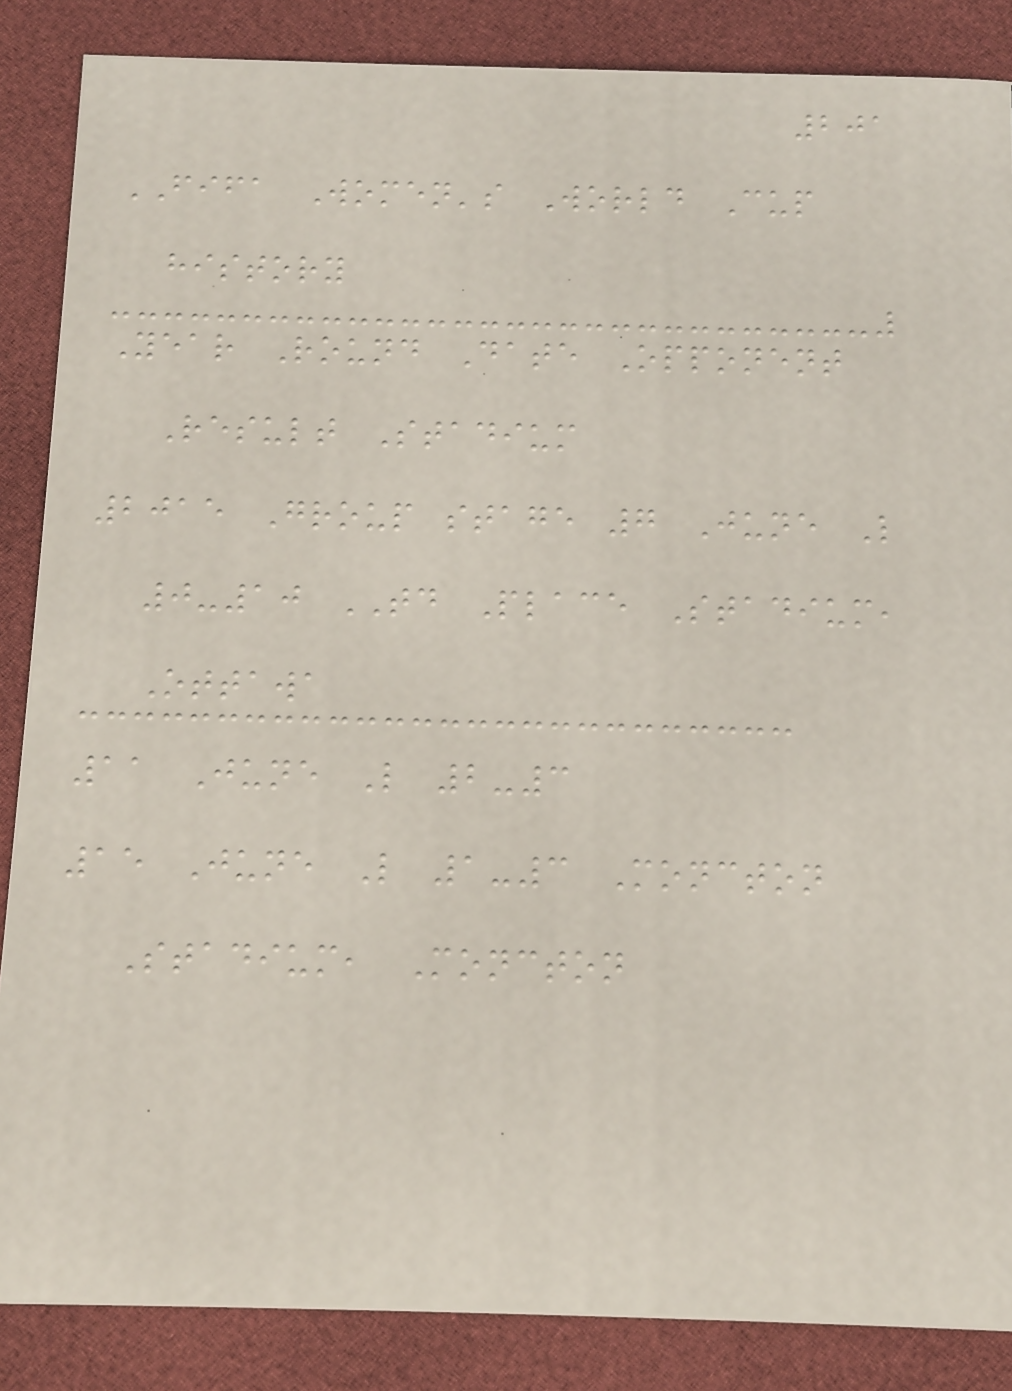201
FIFA Women's World Cup
history
Year Round Date Opponent
Result Stadium
2015 Group stage 7 June L
0-10 TD Place Stadium,
Ottawa
11 June L 2-3
15 June L 1-3 Moncton
Stadium, Moncton
